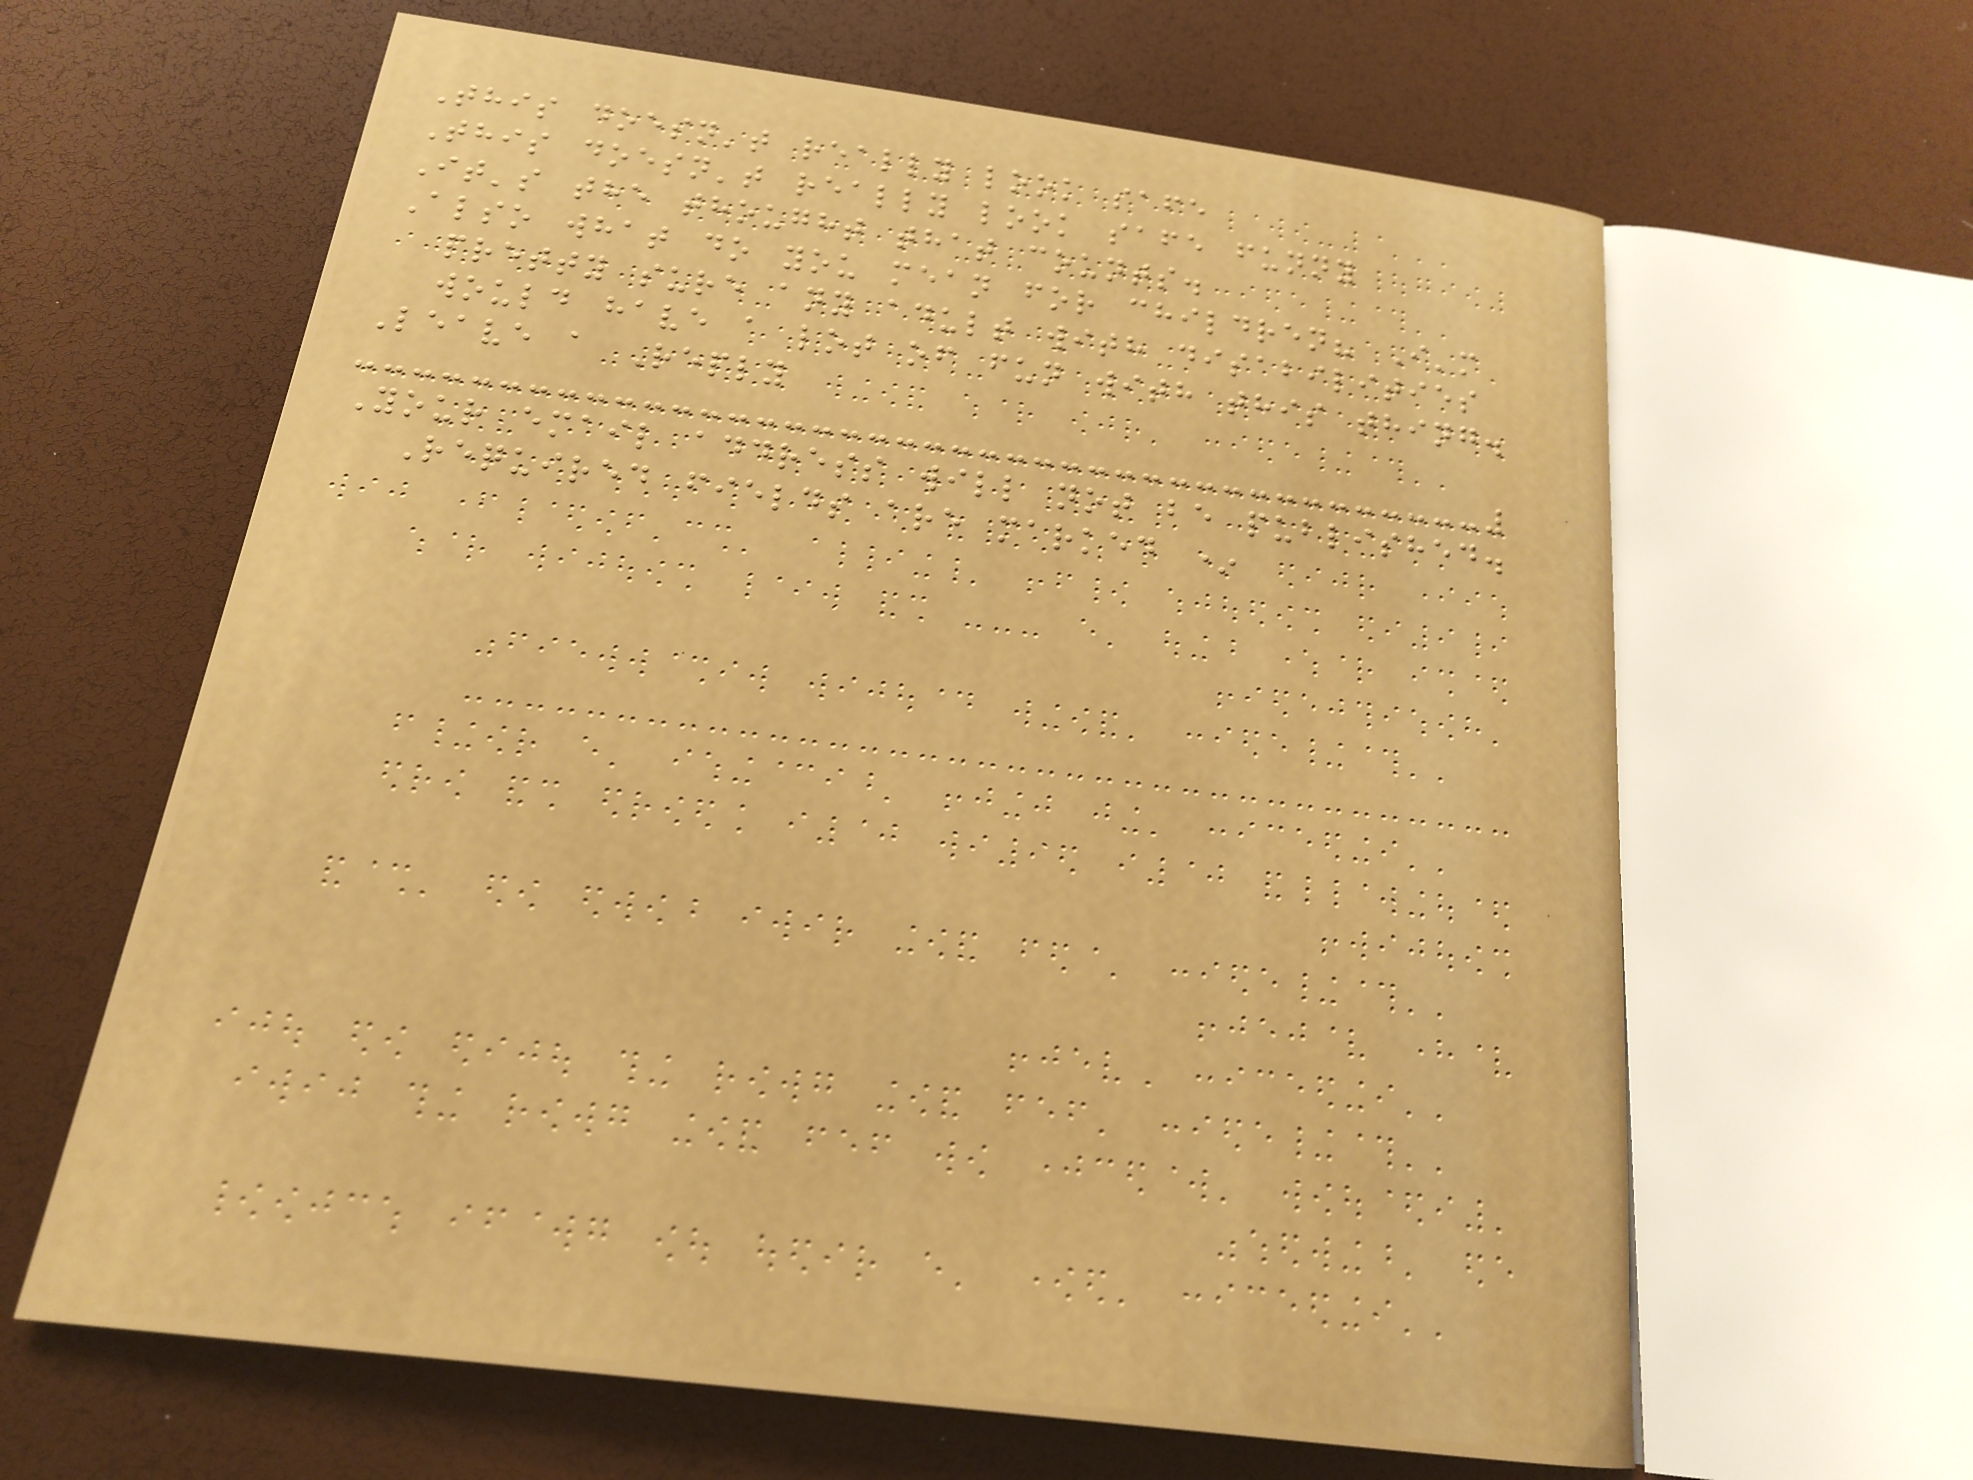This doesn't really look safe
This doesn't really look safe funny
It's the thought that counts.
Also what do you mean for children? I'm
pretty sure any adult with disabilities
would have a lot of fun with this thing.
Leave a Reply
Your email address will not be published.
Required fields are marked *
